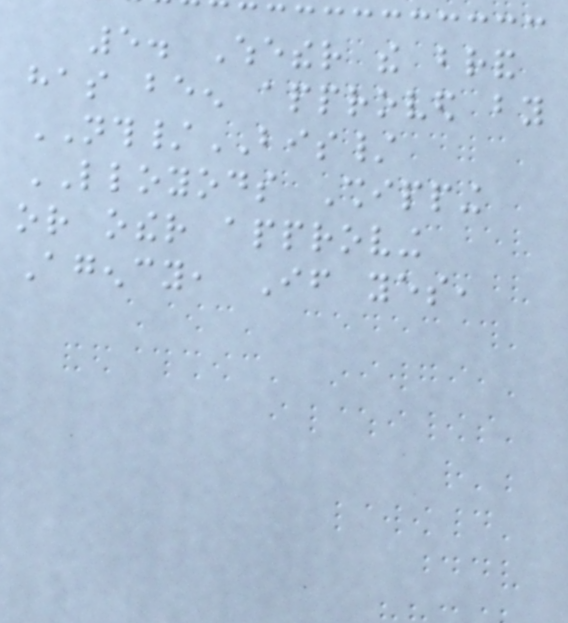5. Whether the brand
has been approved by
NTH/BIS/
LLOYODS Shipping
or other approving
Agency, If yes,
